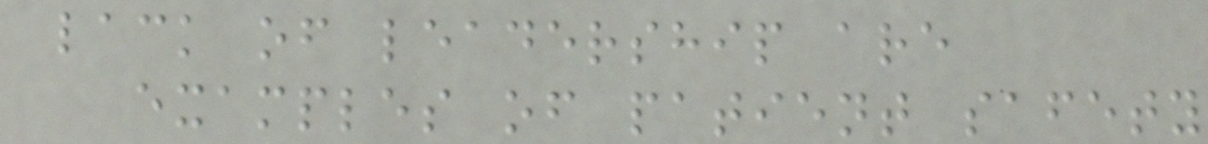lack of leadership are
examples of patient safety
